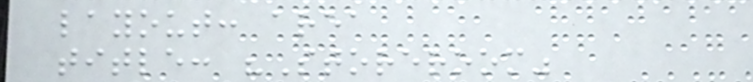layout: area
title: "Storeroom"
